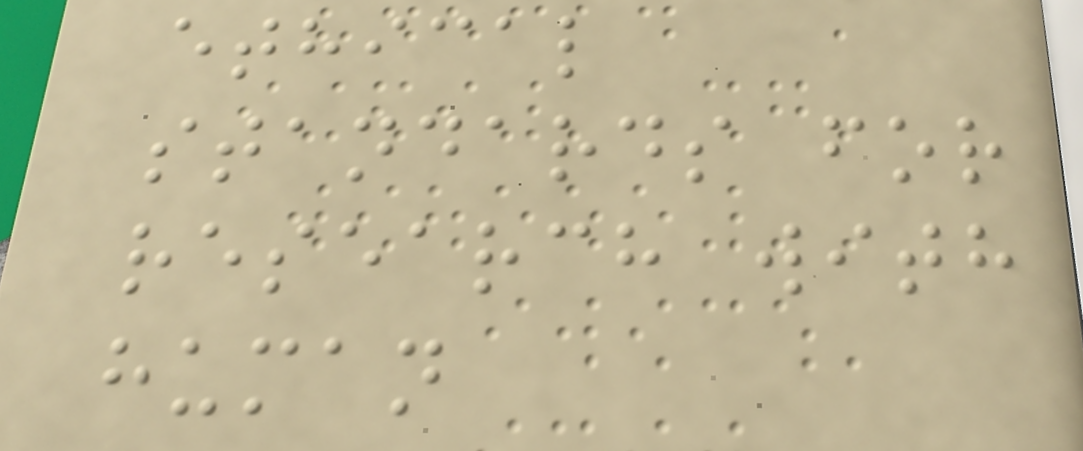ethical
standards for
research with
human
